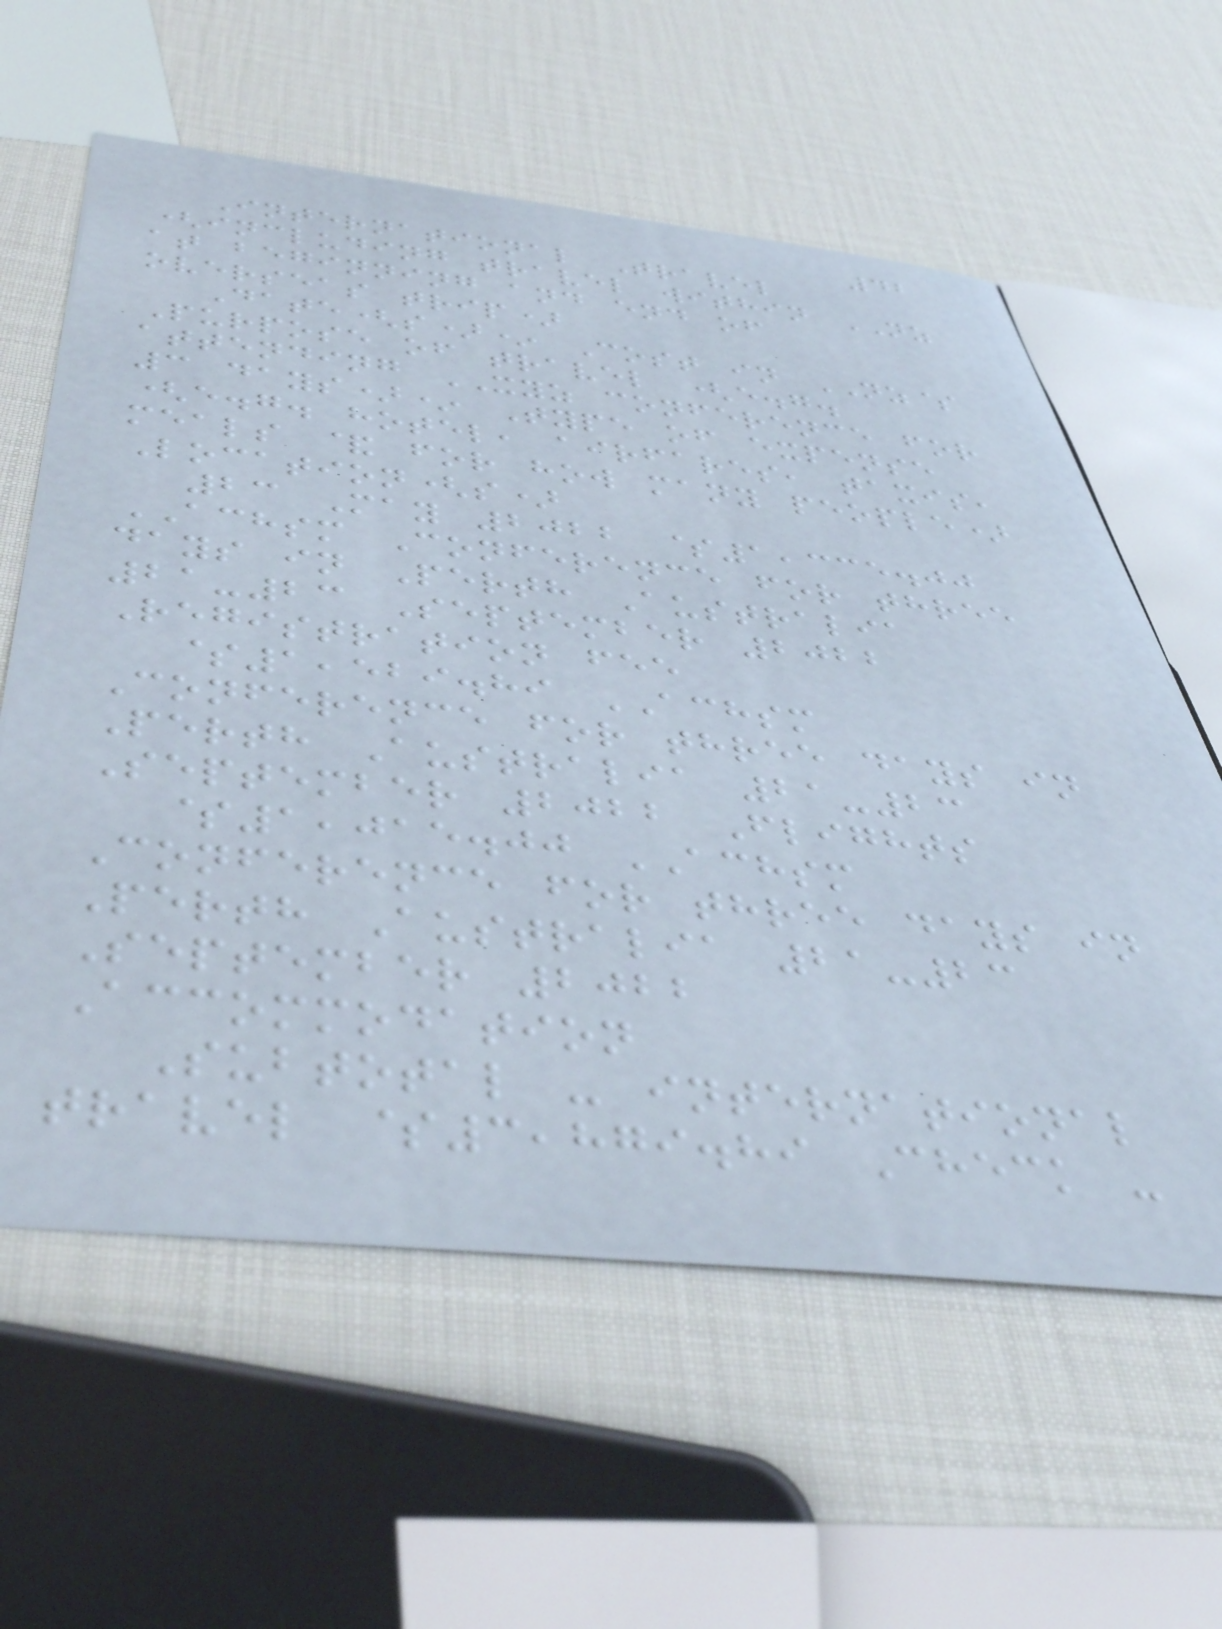42
International Travel
(including travel within NZ
at beginning and end of
overseas trip)
Date(s)* Cost in NZ$
Purpose of travel (e.g.
attending XYZ conference for
3 days)* Type of expense
(e.g. hotel, airfares, taxis,
meals & for how many people)
Location(s)
23 May 2022 $1,335.00
ACHSM Conference for three
days in Perth Australia
21-23 September 2022
Registration fee
$1,529.89 ACHSM
Conference for three days in
Perth Australia 21-23
September 2022 Flights
$1,015.00 ACHSM
Conference for three days in
Perth Australia 21-23
September 2022
Accommodation
Subtotal - international
travel $3,879.89 Check -
